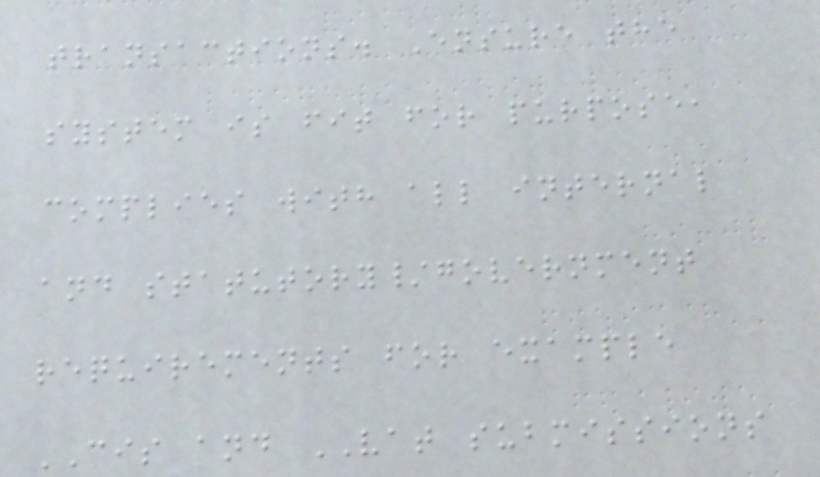transactions. Ensure the
system is fit for purpose,
complies with all internal
and statutory/government
requirements for example
CIS and VAT submissions
